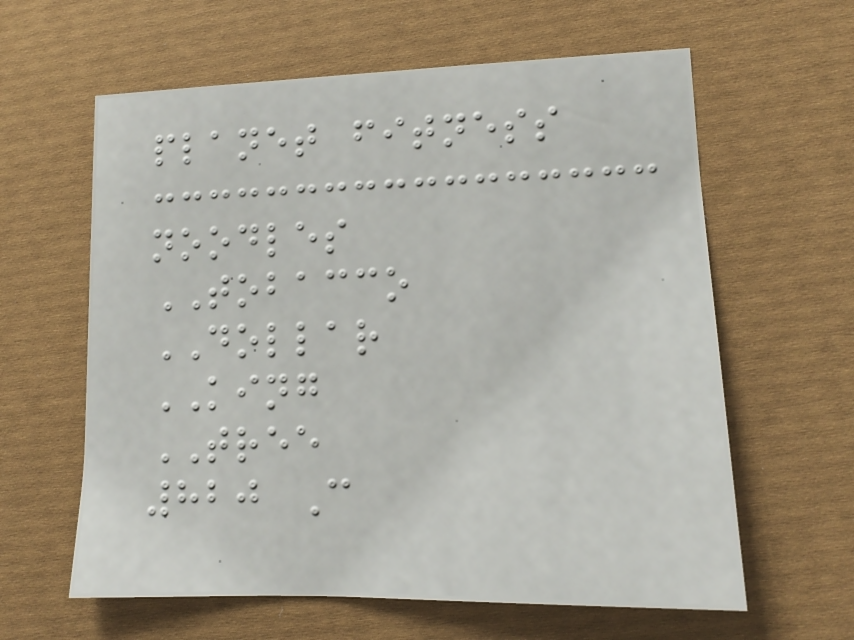planet fitness
noodles
TOBACCO
DOLLAR
KING
TREE
820 C
